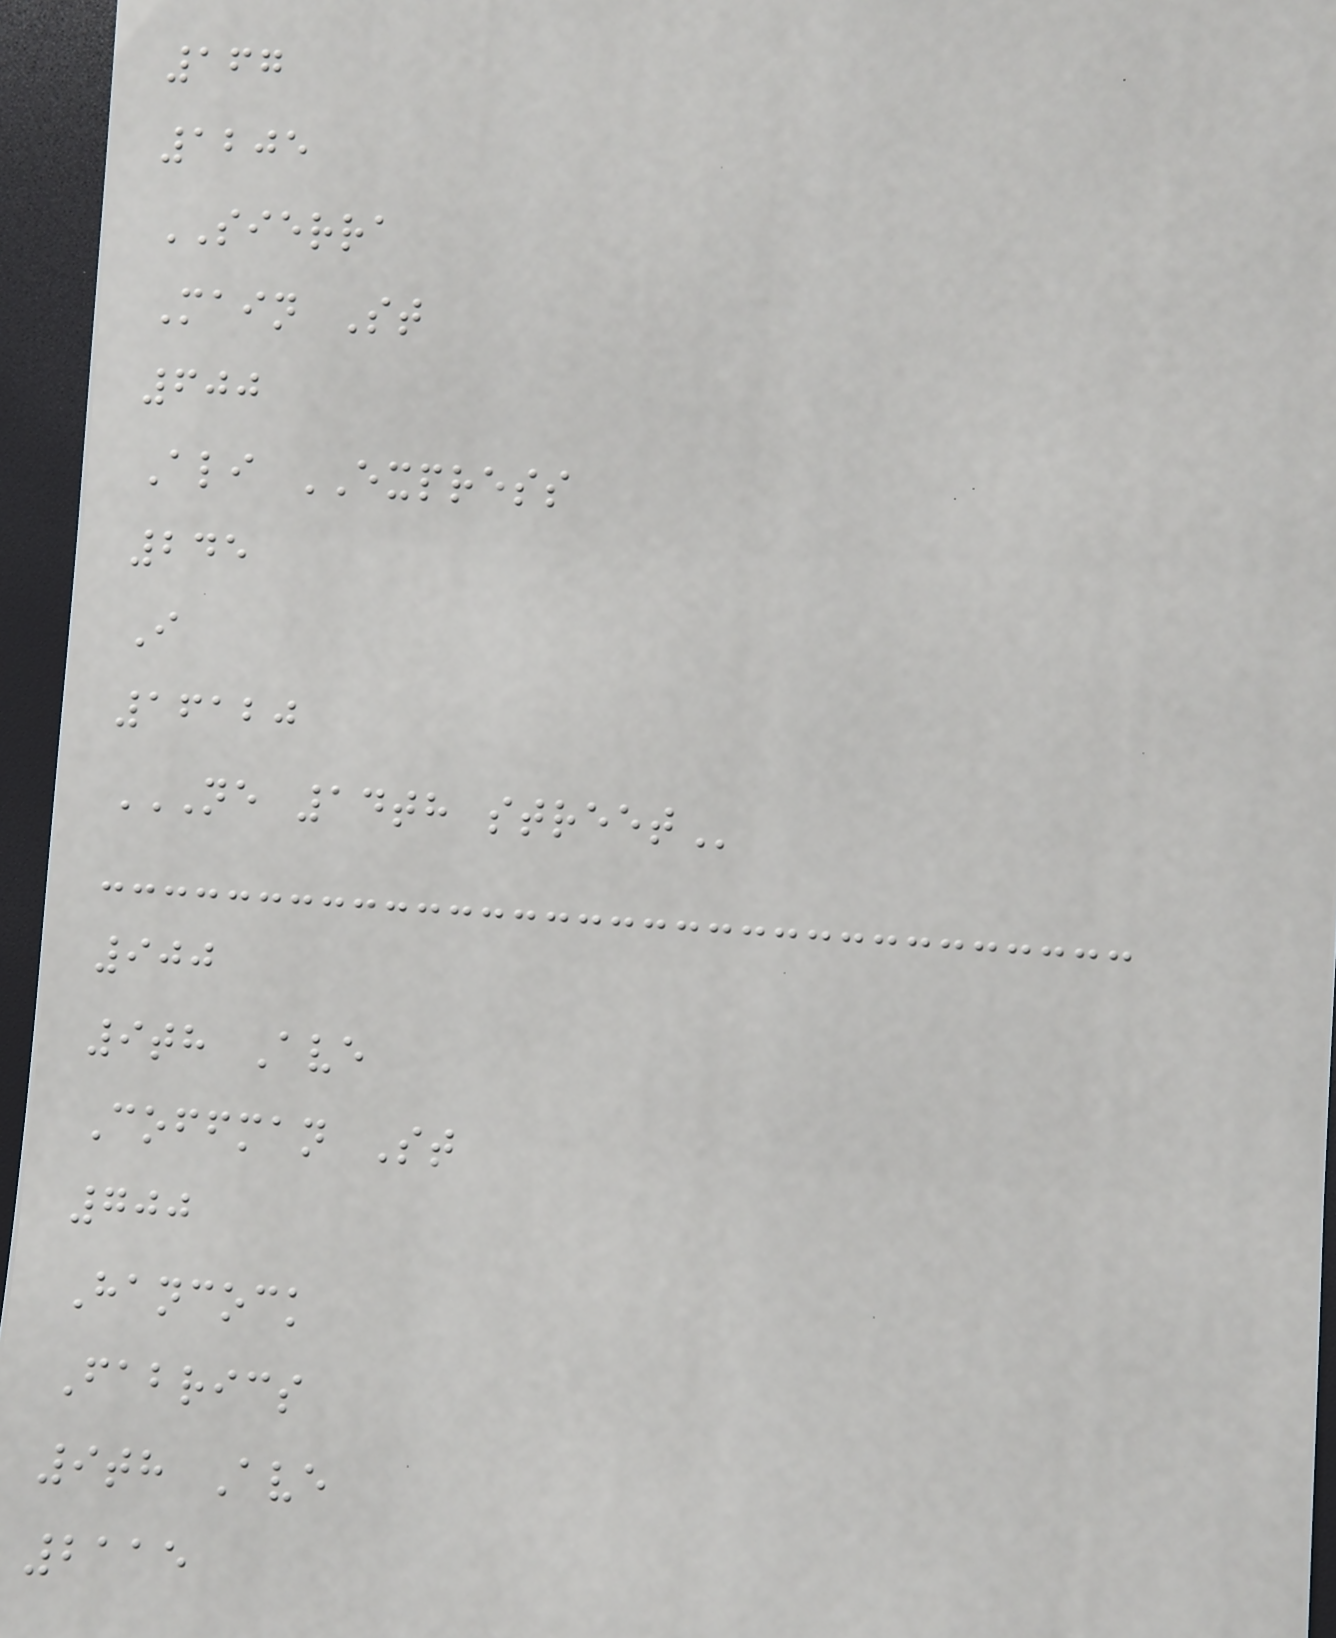167
1205
SIERRA
Main St
600
Ali EXPRESS
245
I
16120
NE 14TH STREET
900
9th Ave
Coffman St
700
Hancock
Fabrics
9th Ave
2115
